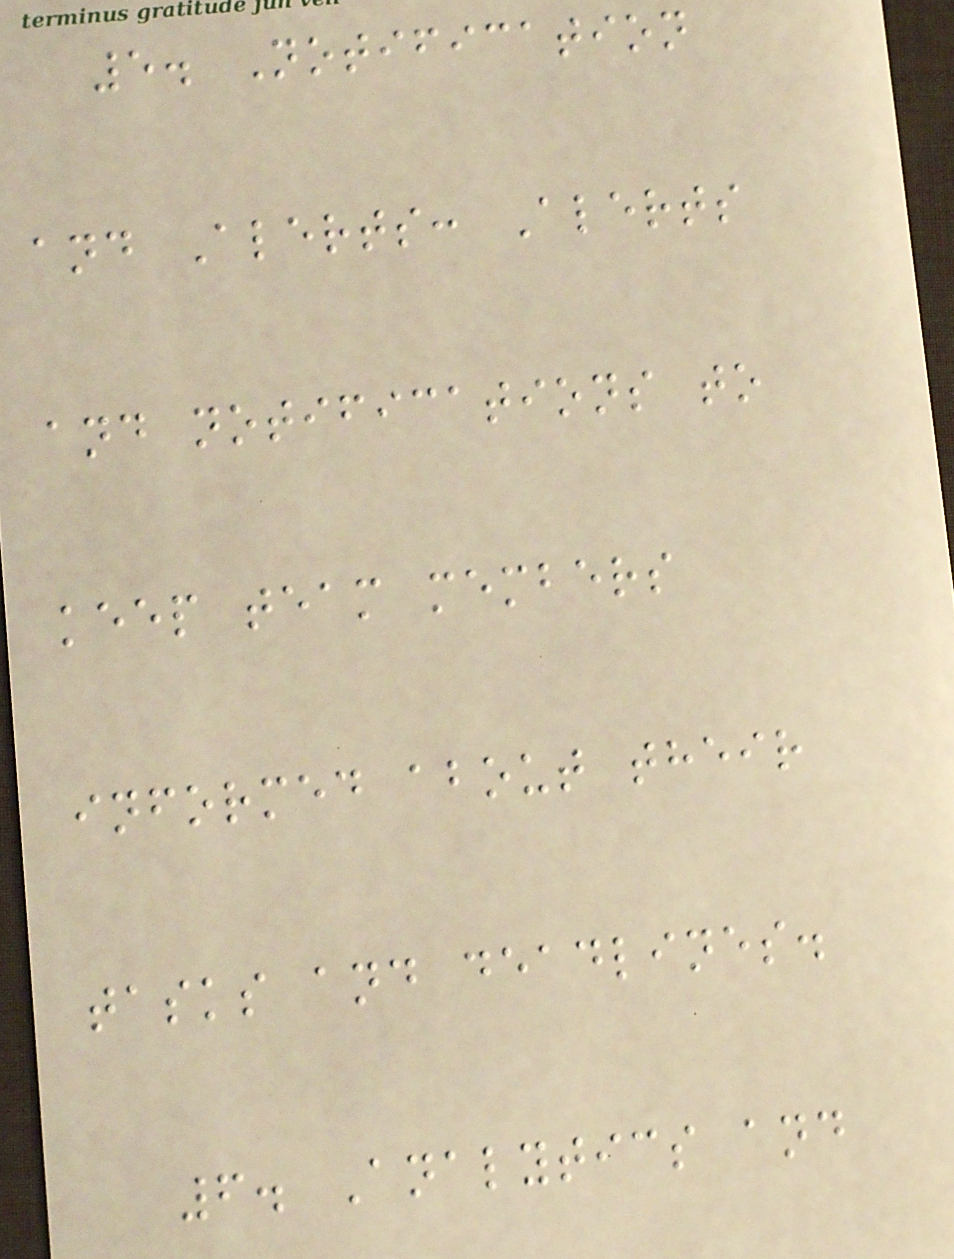5. Notification
and Alerts: Alerts
and notifications to
keep team members
informed about their
tasks and deadlines.
6. Analytics and
